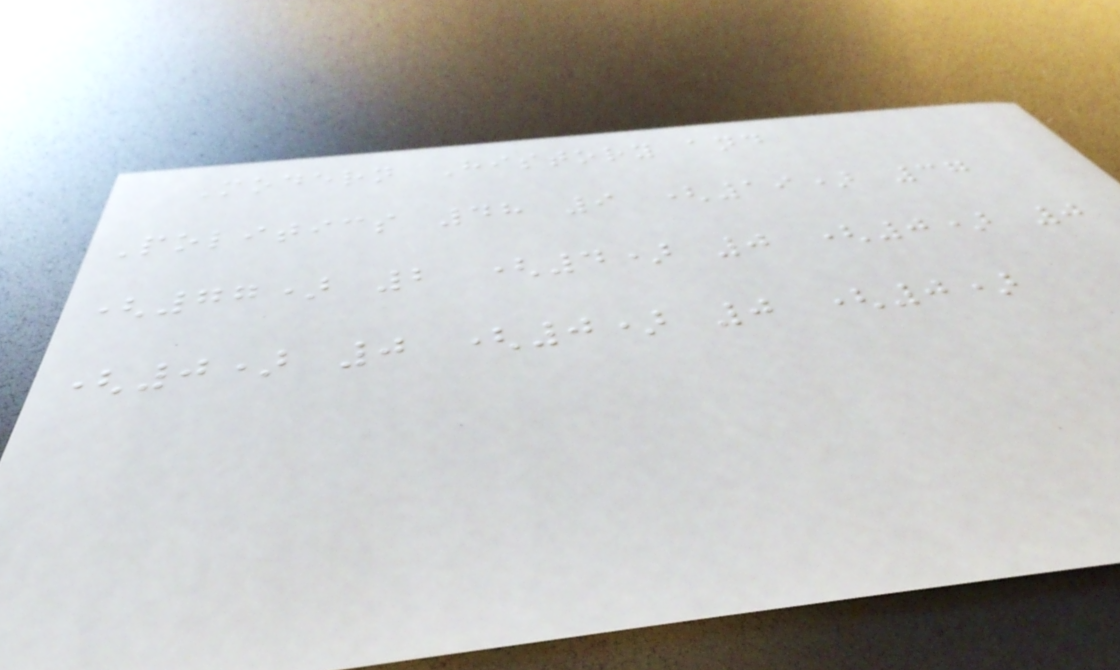Modern History and
Politics 48 9 (19) 37
(77) 2 (4) 0 (0) 0
(0) 0 (0) 0 (0)
